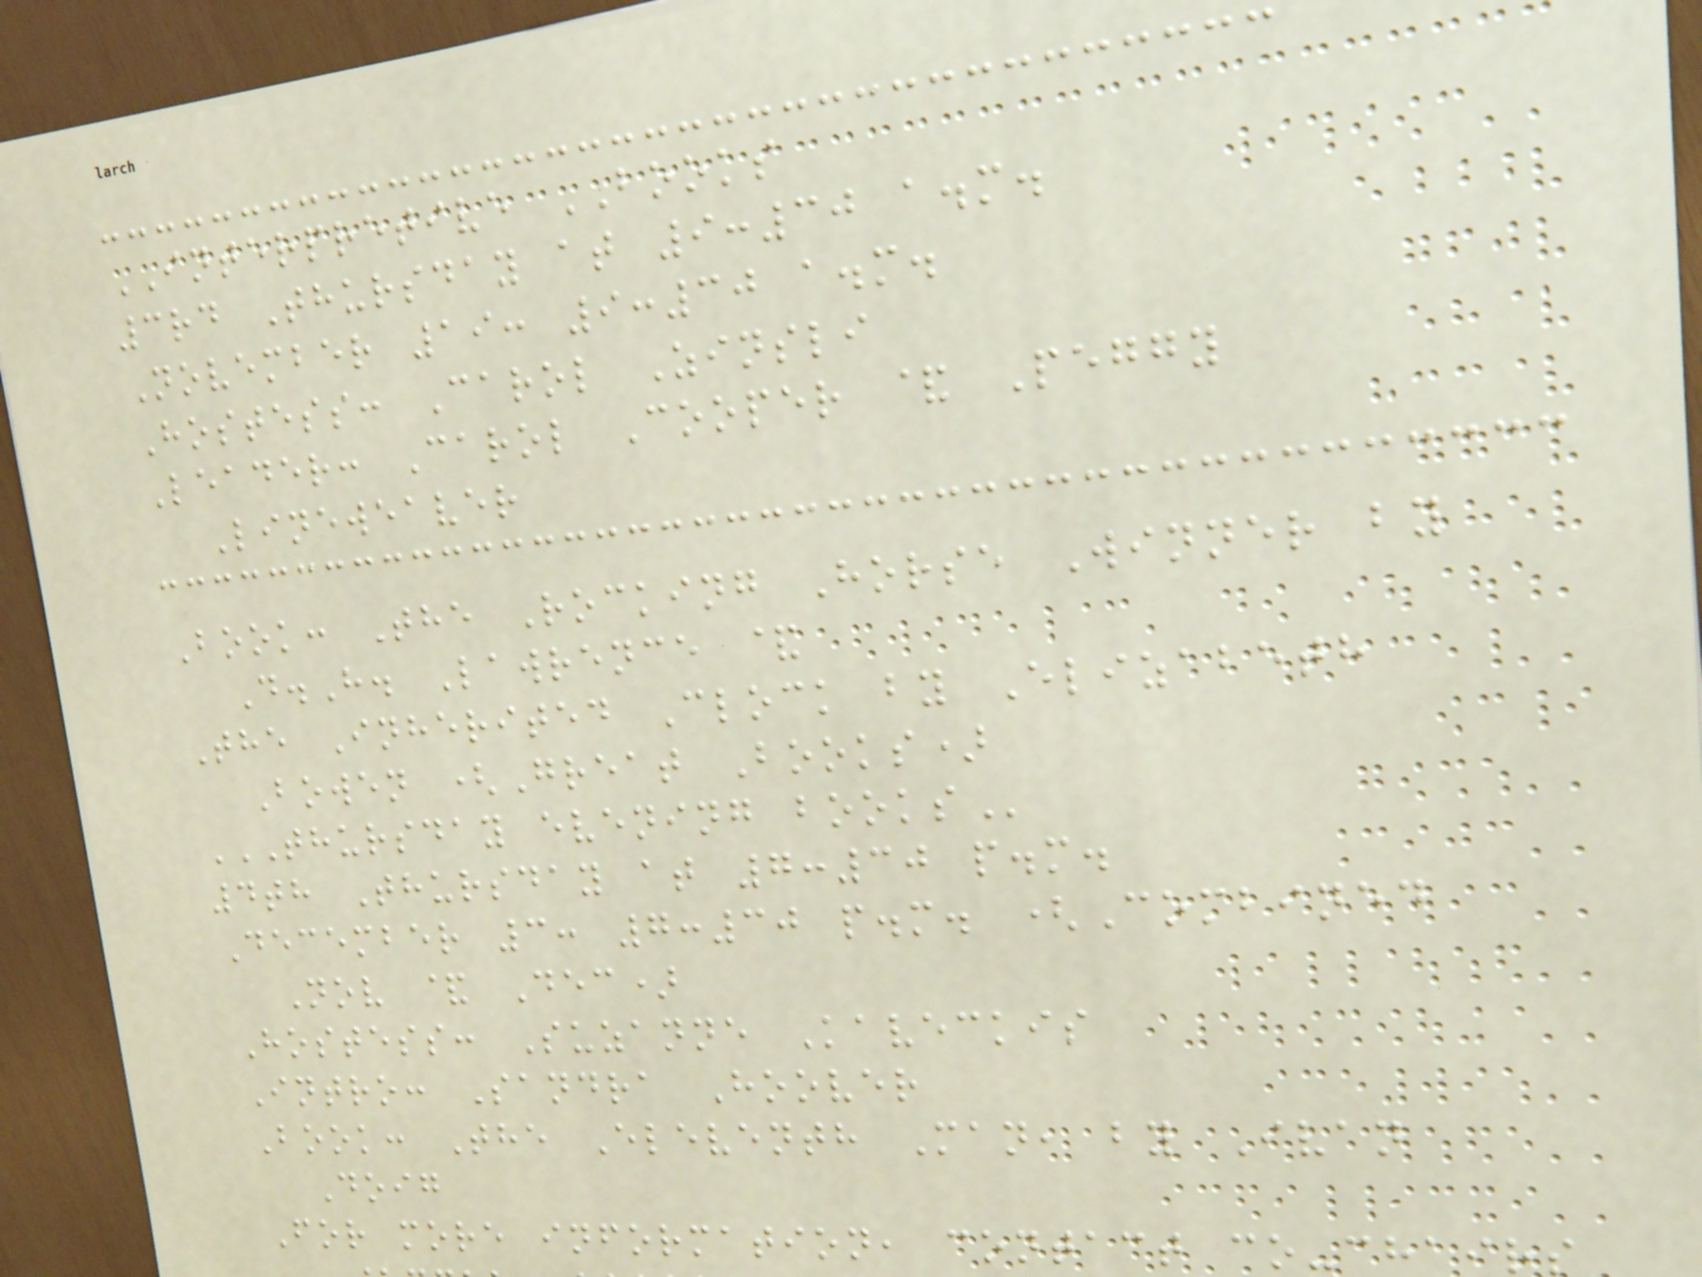INTERPRETIVE BOOKS
3rd Thursday at 9:30 a.m.
November 19: 9:30 a.m.
Hostess: Carol Zinsli
Leader: Carol Cooper & Peggy
Lineweaver
Book: The Rocking Horse Winner by
D.H. Lawrence &
The Inherited Clock by Elizabeth
Bowen (Great Books)
THURSDAY EVENING BOOKS
4th Thursday at 7:30 p.m.
December 3: 7:30 p.m. (Combined
Nov & Dec)
Hostess: Suzanne Kaveckis
Intro: Sandra Hoover
Book: The Eleventh Man, by Ivan
Doig
For more information, contact co-chair
